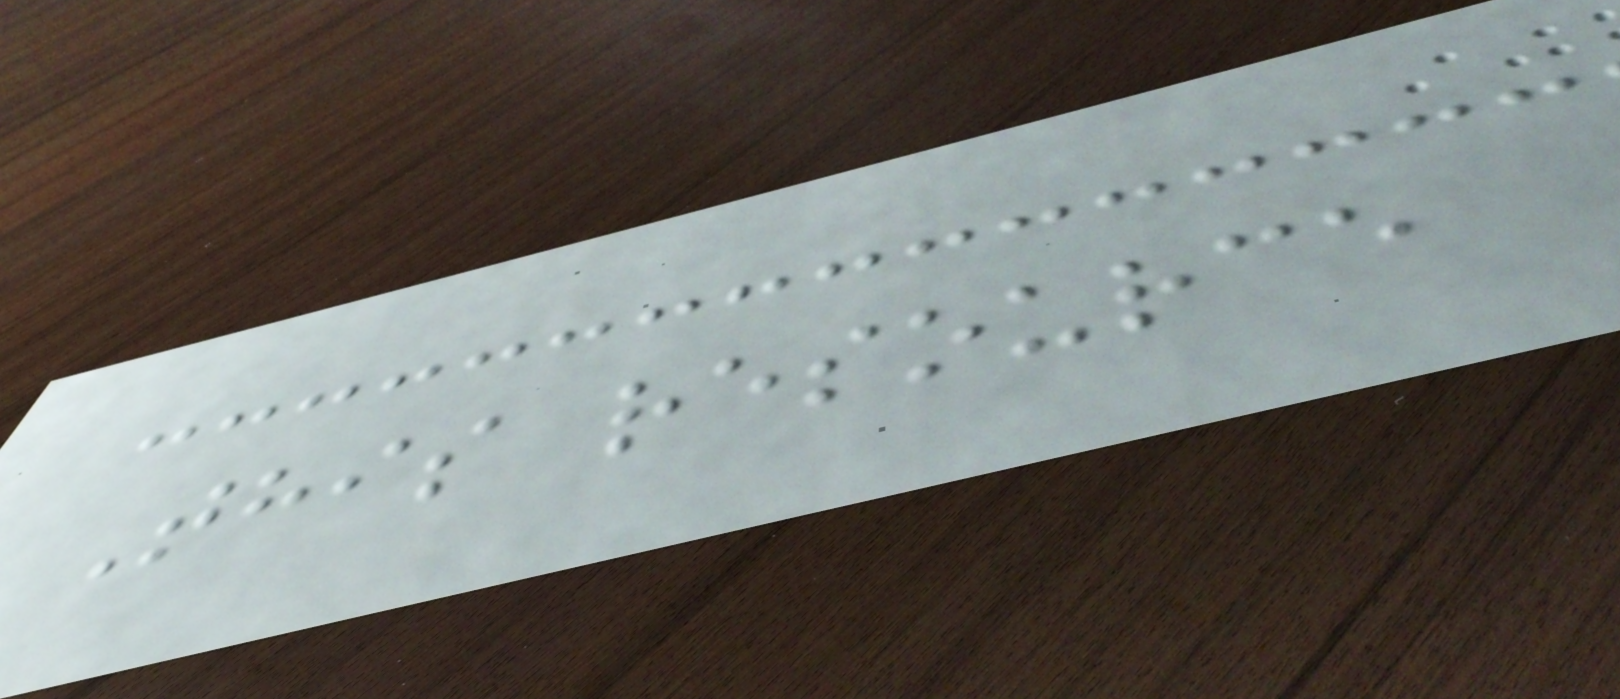This resource
